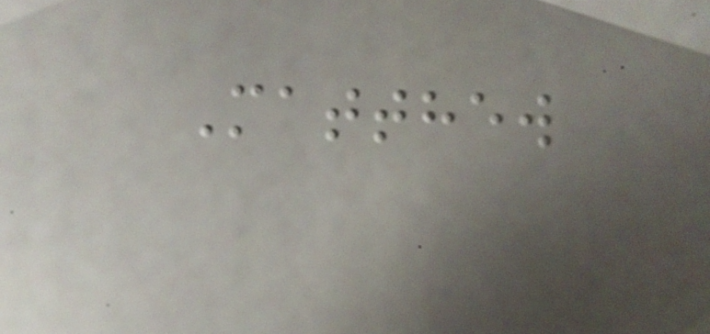Matthew
